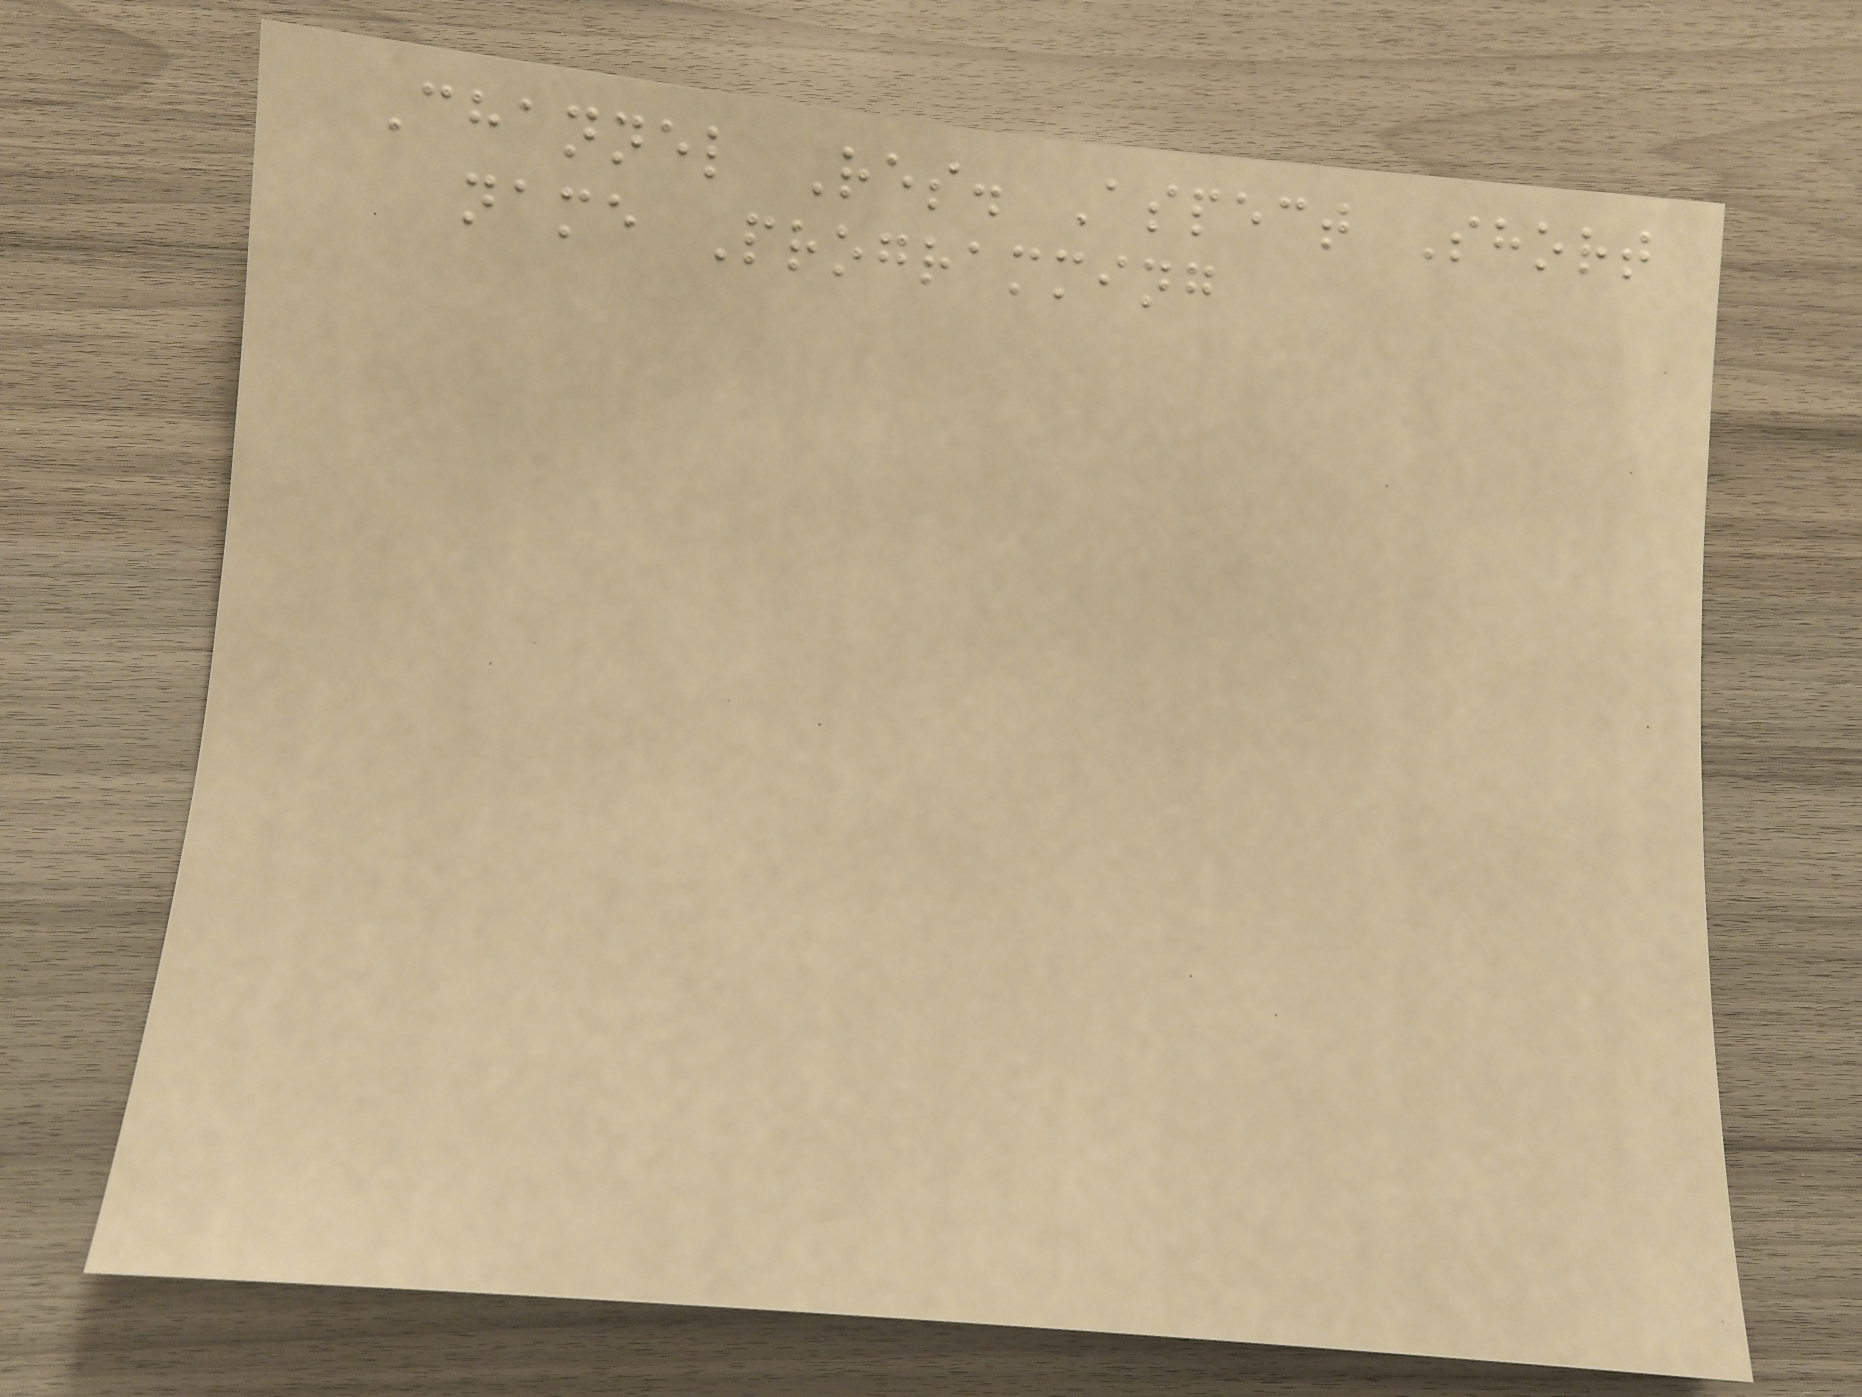Channel Res. Aspect Short
name Programming
